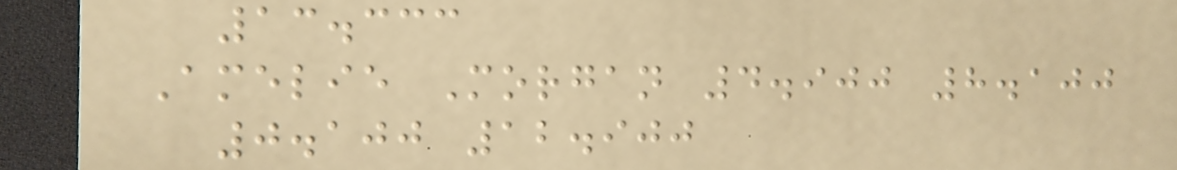13.333
Amelie Morgan 4.900 8.100
0.100 12.900
